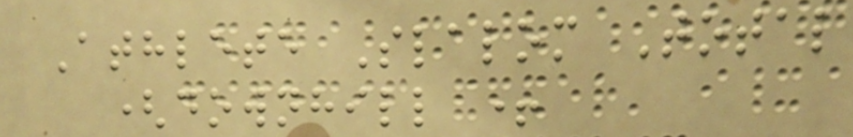Athlete Slalom Total
(downhill +
